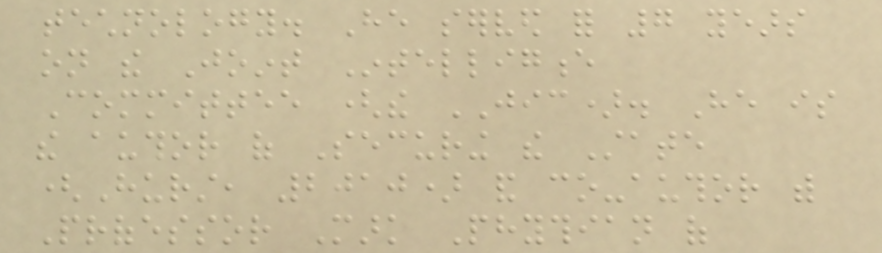technology. He served for 7 years
on the Joint Intelligence
Committee (the JIC). He is
the author of Securing the State
(Hurst, 2010) and co-author with
Professor Mark Phythian of
